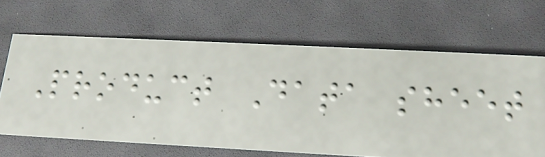Product Data sheet
